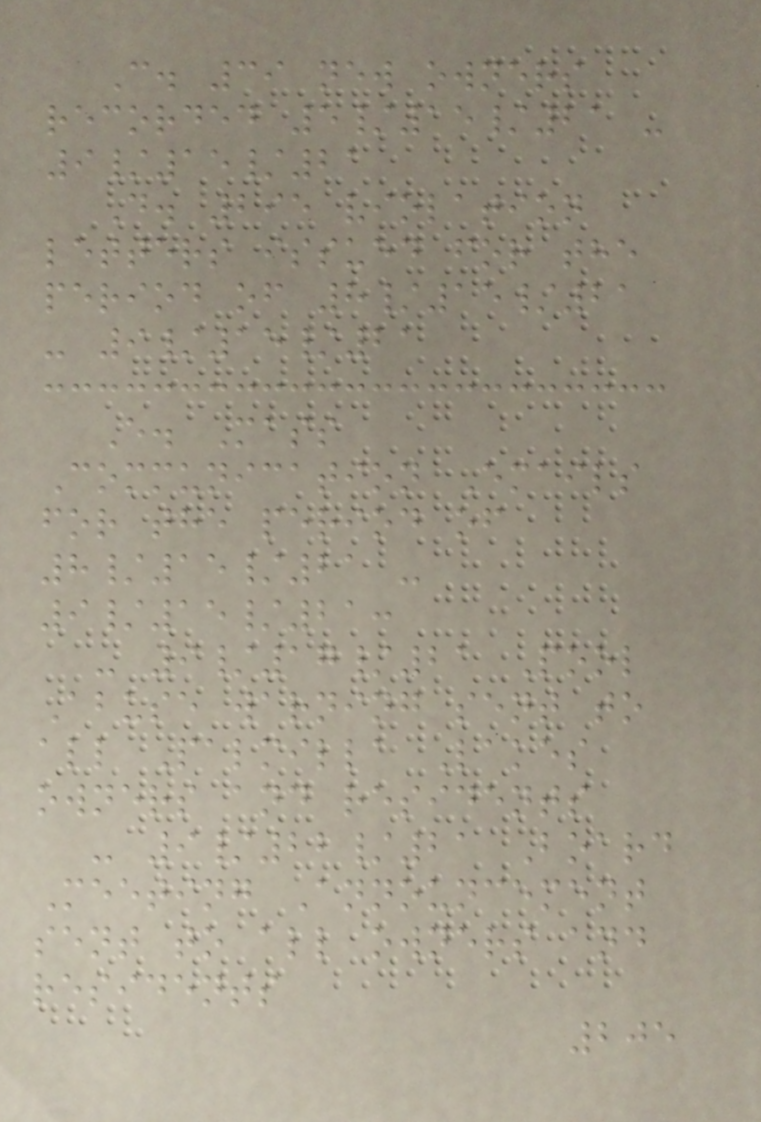C. 39 new owners
recorded 5/15/21 -
9/15/21
D. 295 violation
letters issued for the
period of 8/15/21
- 9/15/21
E. Mass
Communication Emails
for the period of
8/15/21 -
9/15/21:
- 9/17/21 Pool
Abuse warning sent to
all Palmilla Lakes
owners and residents
- 9/22/21 Board
Meeting Announcement
sent to all owners and
residents
205
